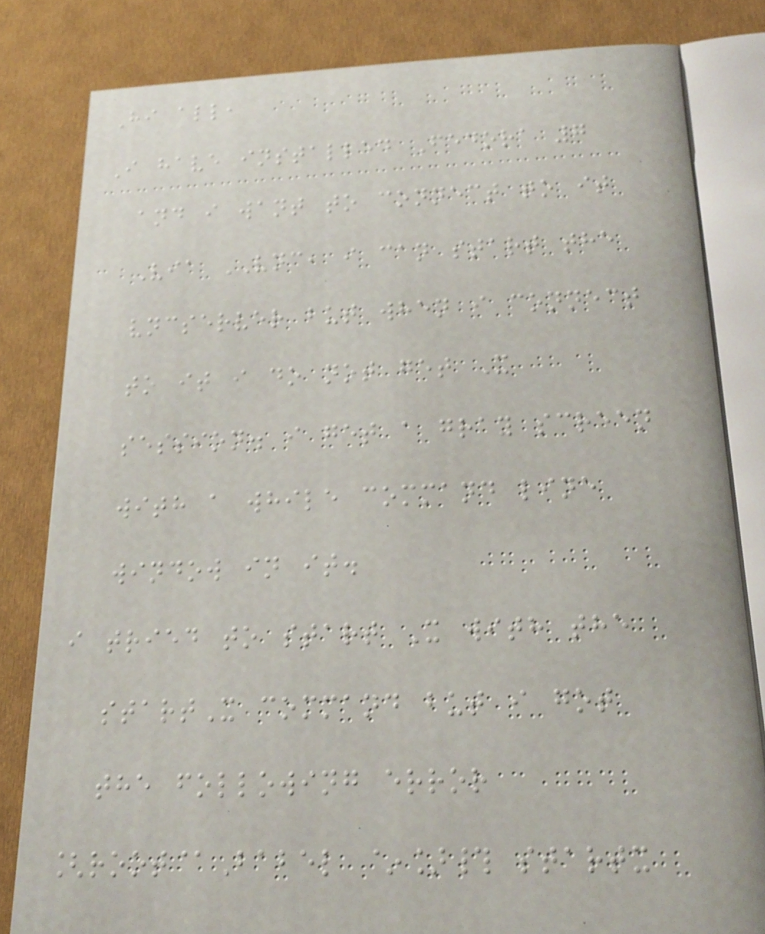Hi all,
I have installed Fedora 7
and i want to connect to it
Via VNC, i can start the
vncserver but when i connect
to it i do not get X
session. i get a gray screen
with a while command line
window in it.
i tried to start X with the
startX command but i got
the following error
[root@Babel ~]# startx
